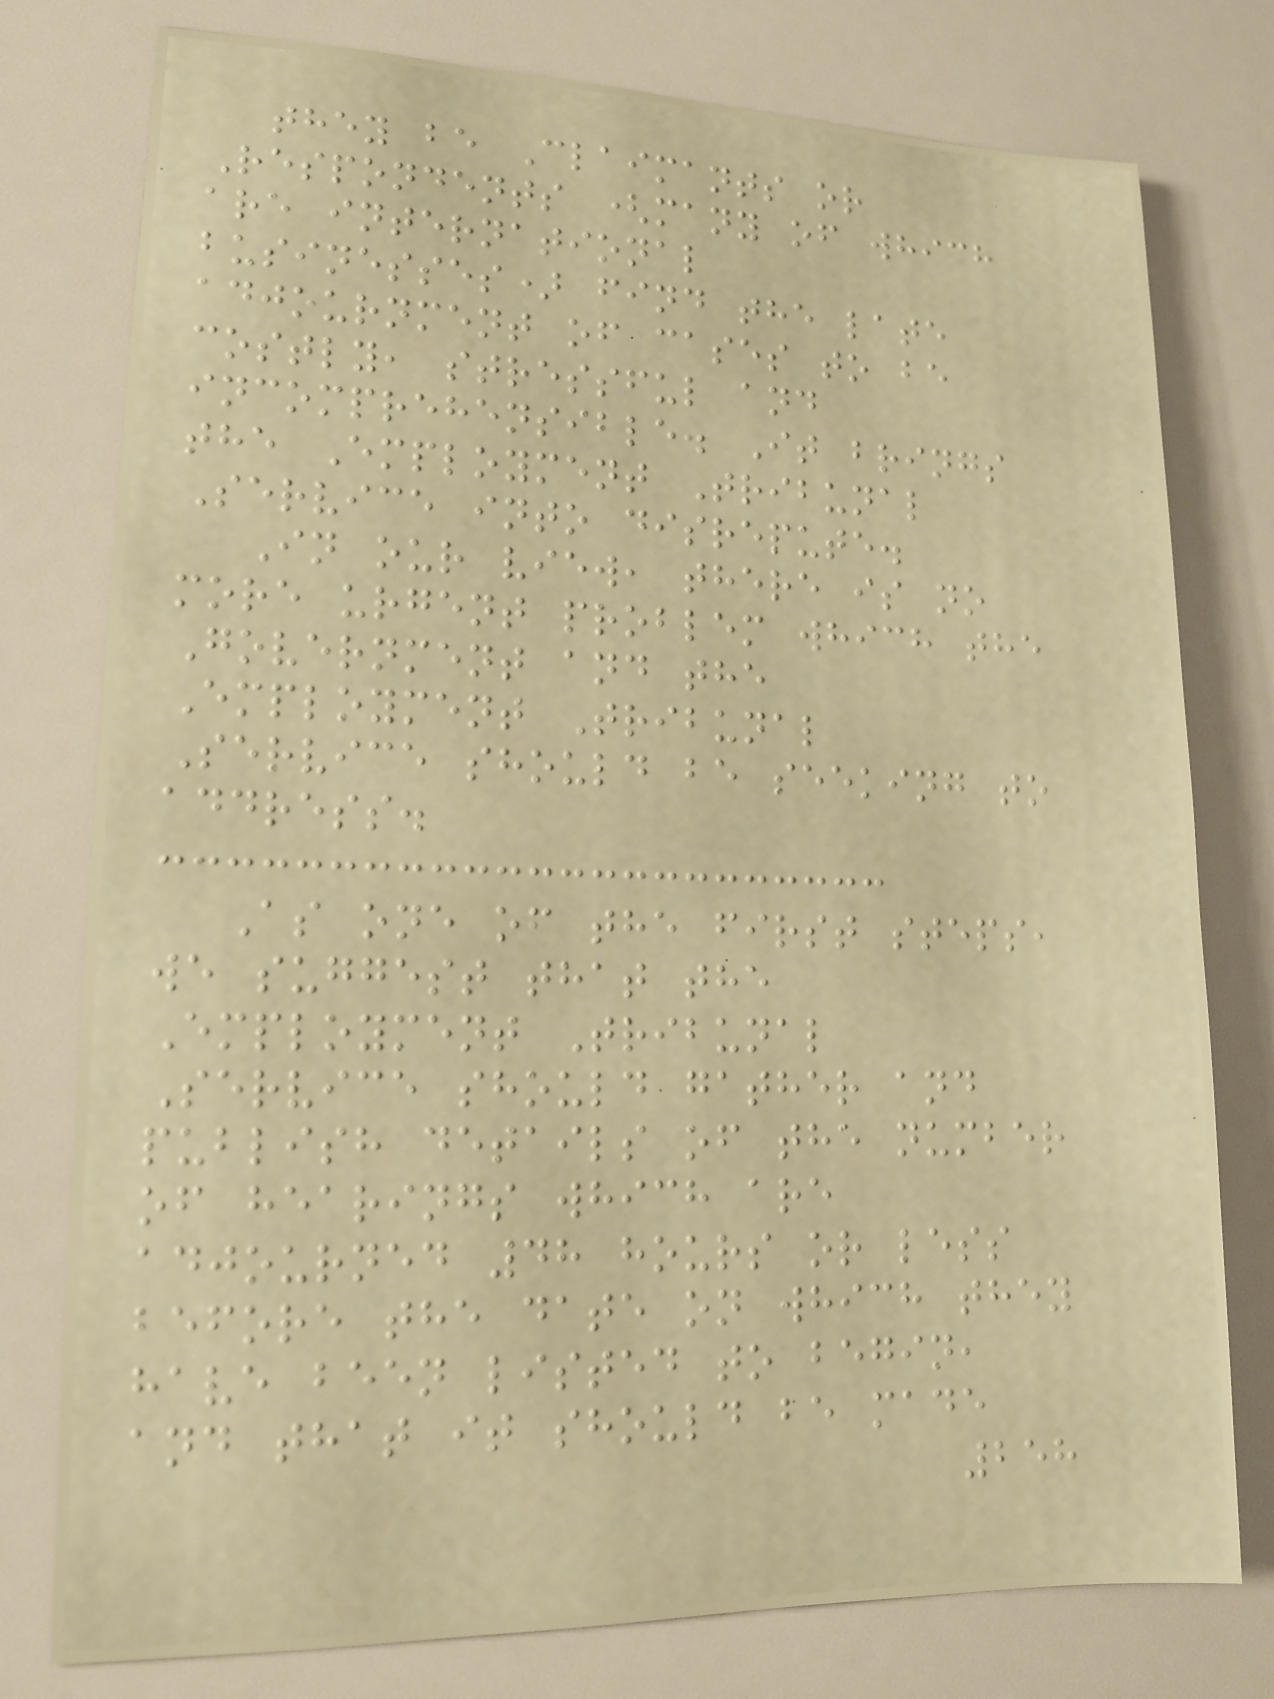they be Claimants or
Respondents (many of which
are international
businesses) find the late
adjournment of cases to be
costly, stressful and
incomprehensible. It brings
the Employment Tribunal
Service into disrepute.
In our view, there is no
more urgent problem which the
Government and the
Employment Tribunal
Service should be seeking to
address.
As one of the first steps,
we suggest that the
Employment Tribunal
Service should gather and
publish details of the number
of hearings which are
adjourned 48 hours or less
before the date on which they
have been listed to begin,
and that it should be made
258
